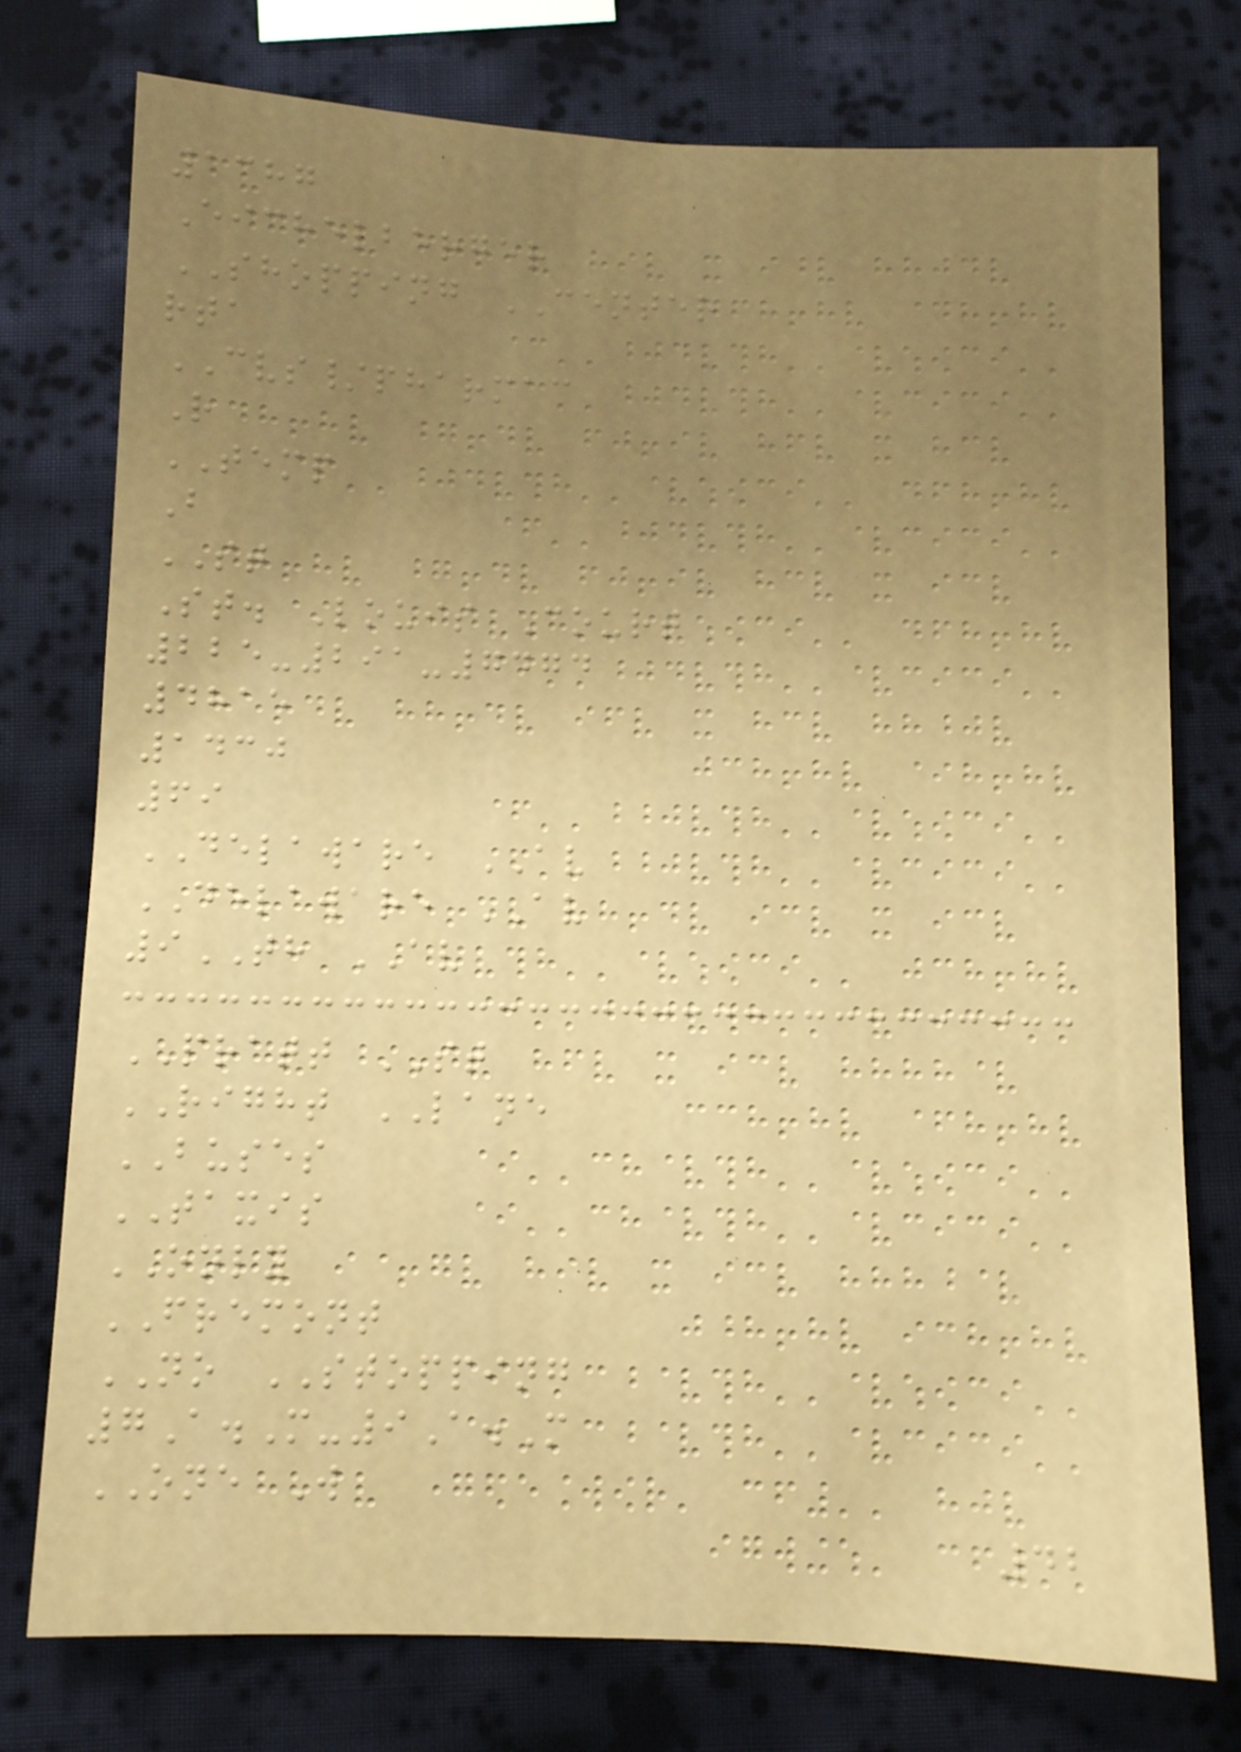1387
Eichelberger
SHOPPING CENTER
rta
CVS/pharmac
R
TEMP
B
ST
St. Louis Court
225-291-7474
4815
1430
69
DELAWARE AV
DELAWARE AV
9TH AV
PRATT ST
RIGHT LANE
BUSES
TAXIS
ONLY
FREMONT
NO STOPPING
7A.M-9A.M
ONE W
42
